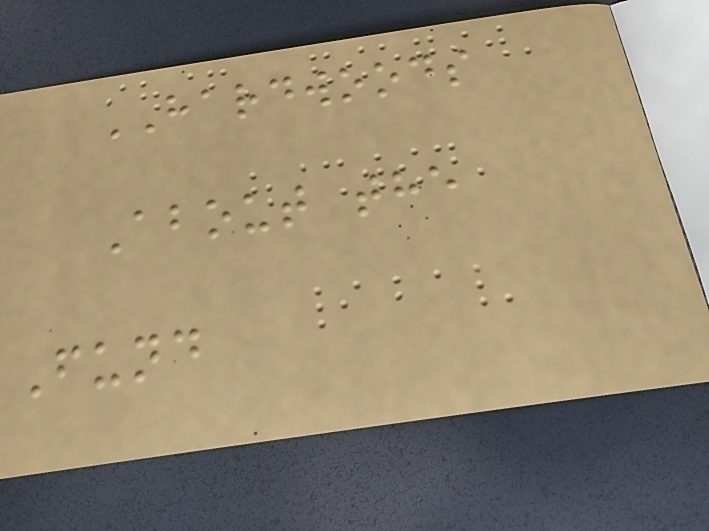HARDWOODS
About the
Fund
